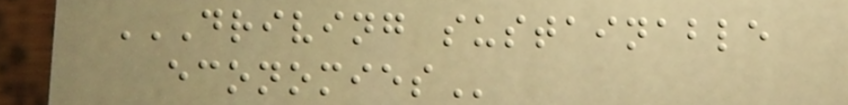DRIVING SUSTAINABLE
ECONOMIES
